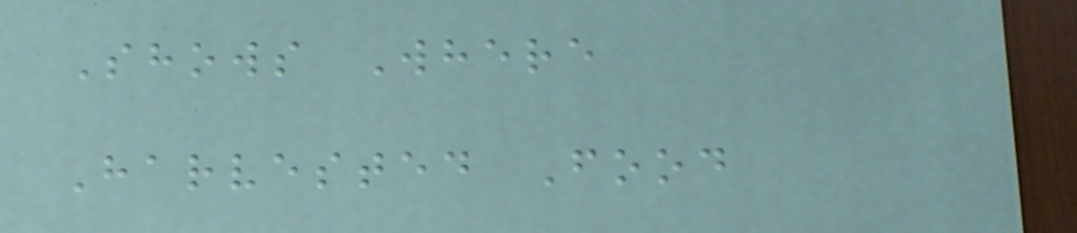Shows Where
Harvested Food
